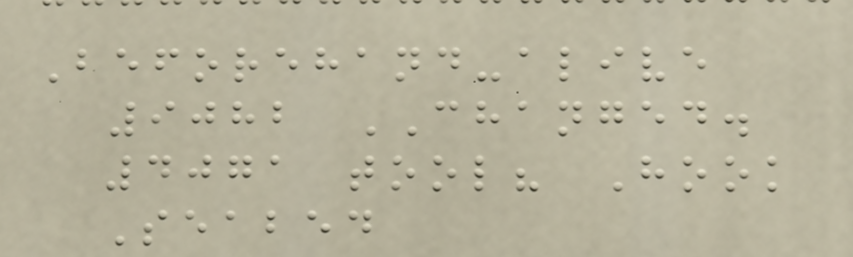Beforehand-alive
9082 CHANGED.
4071 tool? Hook
Seabed
